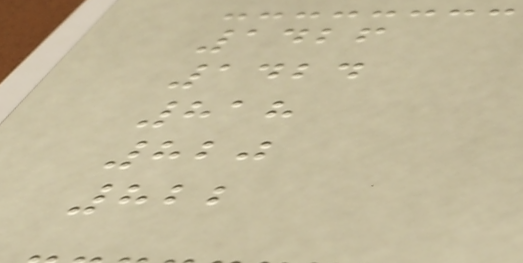1426
1424
818
820
822
